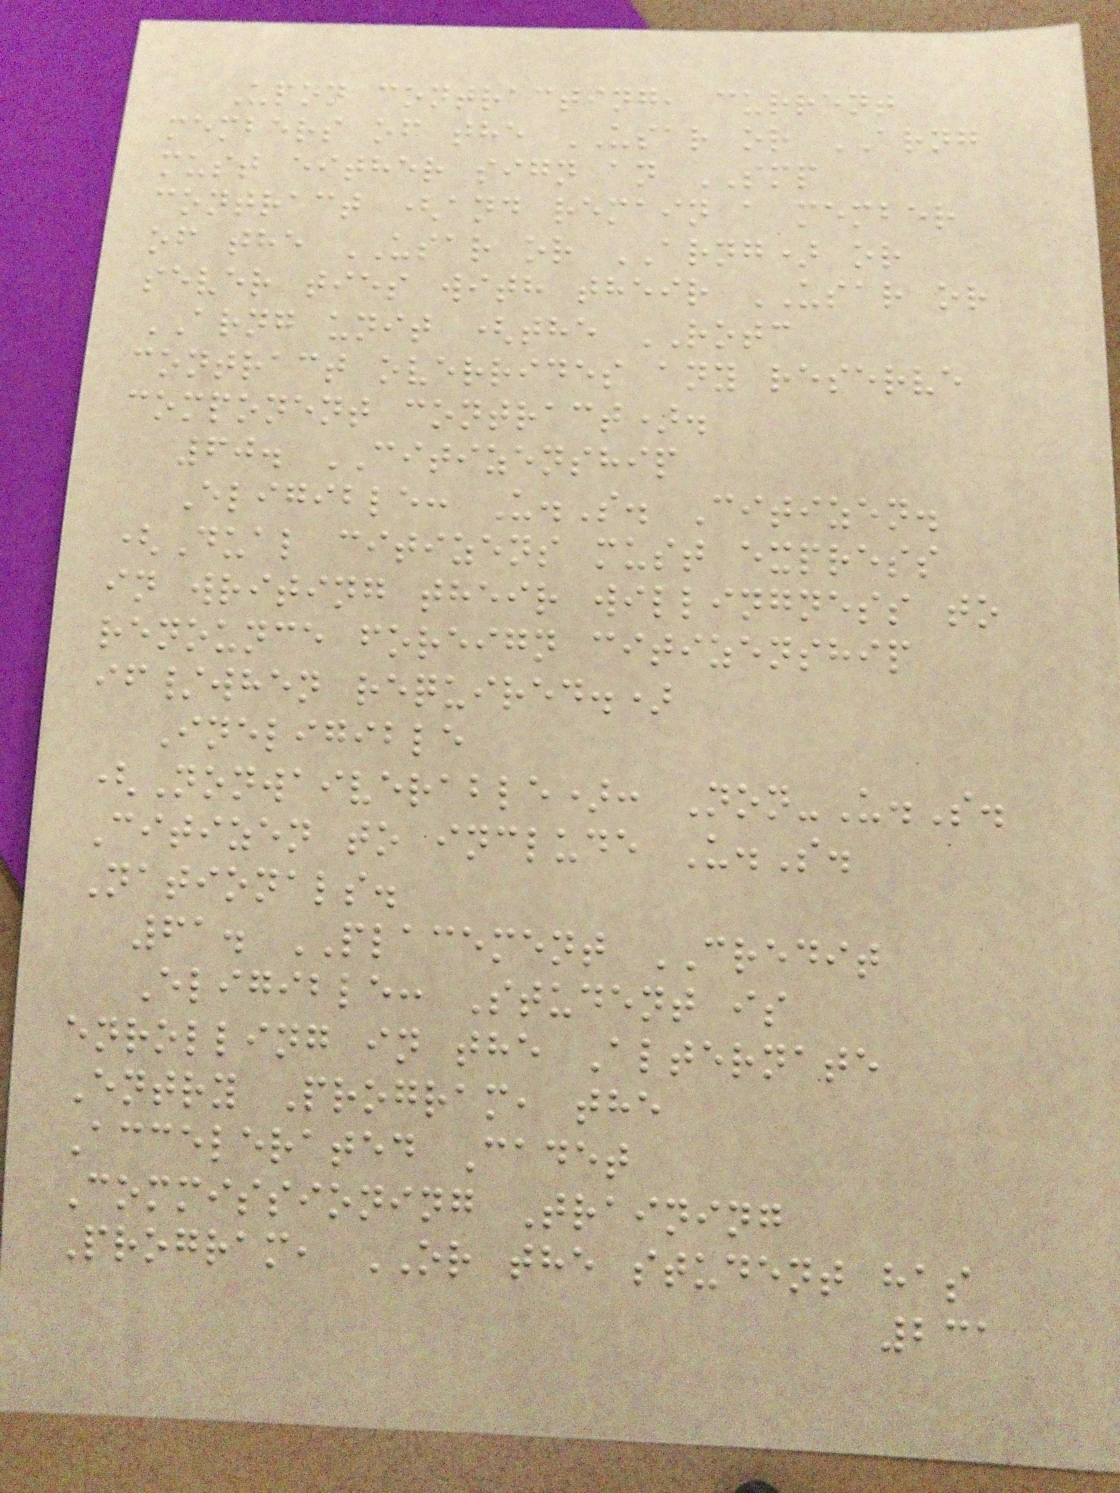Upon contracting, current
members of the USAR or ARNG
must either sign an SMP
contract (and remain a member
of the USAR or ARNG) or
sever ties with their USAR or
ARNG unit (the ROTC
contract overrides any reserve
component contract).
60. CITIZENSHIP
Eligible: U.S. Citizen.
(Dual citizens must express
in writing their willingness to
renounce foreign citizenship
if/when required.)
Ineligible
(Nonwaiverable): Non-U.S.
Citizen to include U.S.
Nationals.
61. PLACEMENT CREDIT
Eligible: Student is
enrolling in the Alternate
Entry Program, the
Accelerated Cadet
Commissioning Training
Program, OR the student has
231
